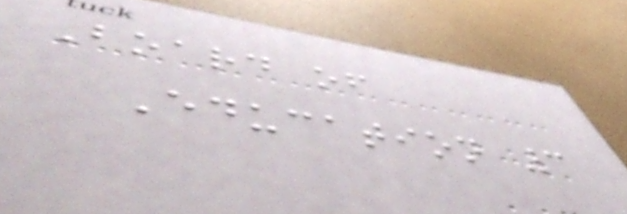Board of
Education 3
